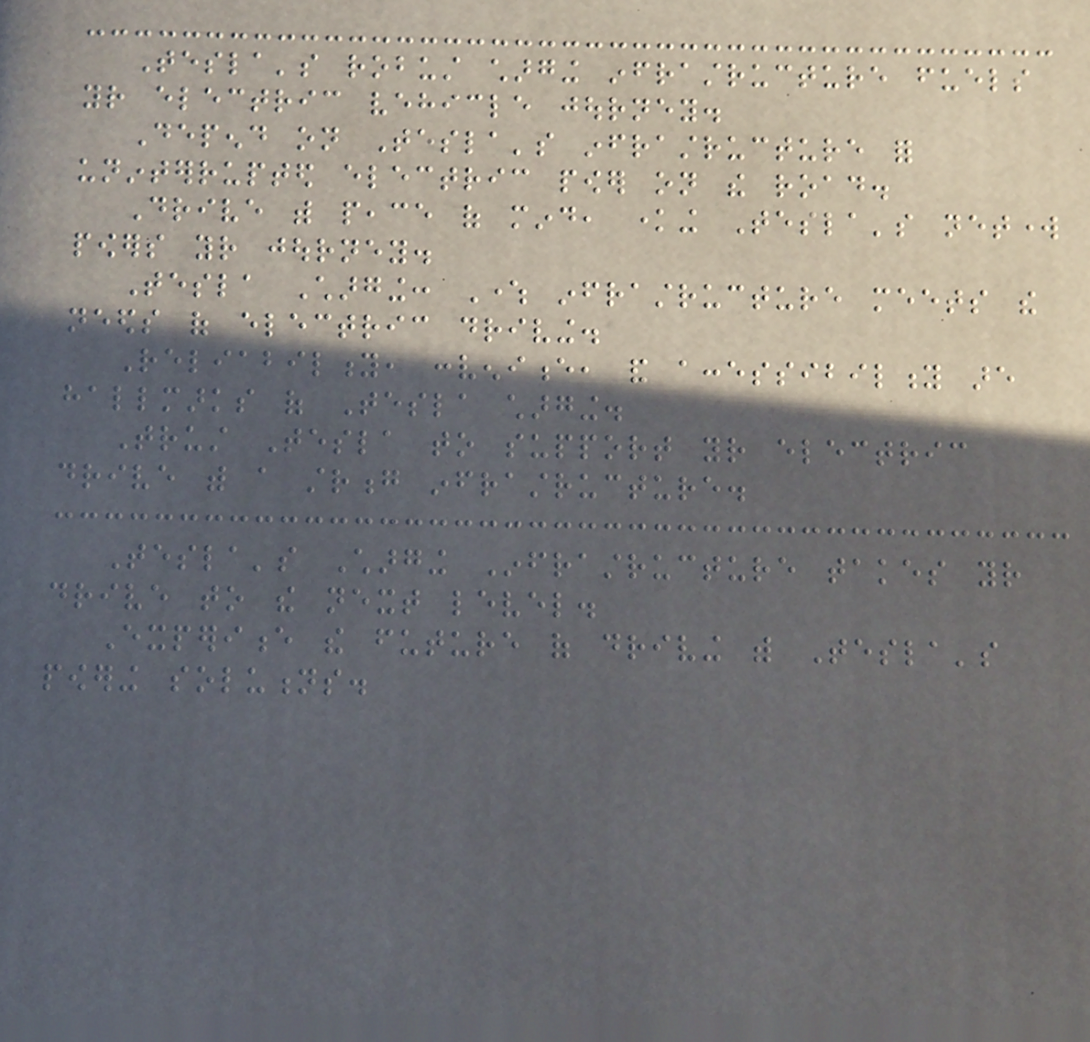Tesla's robust charging infrastructure fuels
your electric vehicle journey.
Depend on Tesla's infrastructure for
uninterrupted electric power on the road.
Drive with peace of mind, knowing Tesla's network
powers your journey.
Tesla Charging: Where infrastructure meets the
needs of electric driving.
Reliability, convenience, and accessibility are
hallmarks of Tesla charging.
Trust Tesla to support your electric
drive with a strong infrastructure.
Tesla's Charging Infrastructure takes your
drive to the next level.
Experience the future of driving with Tesla's
powering solutions.
